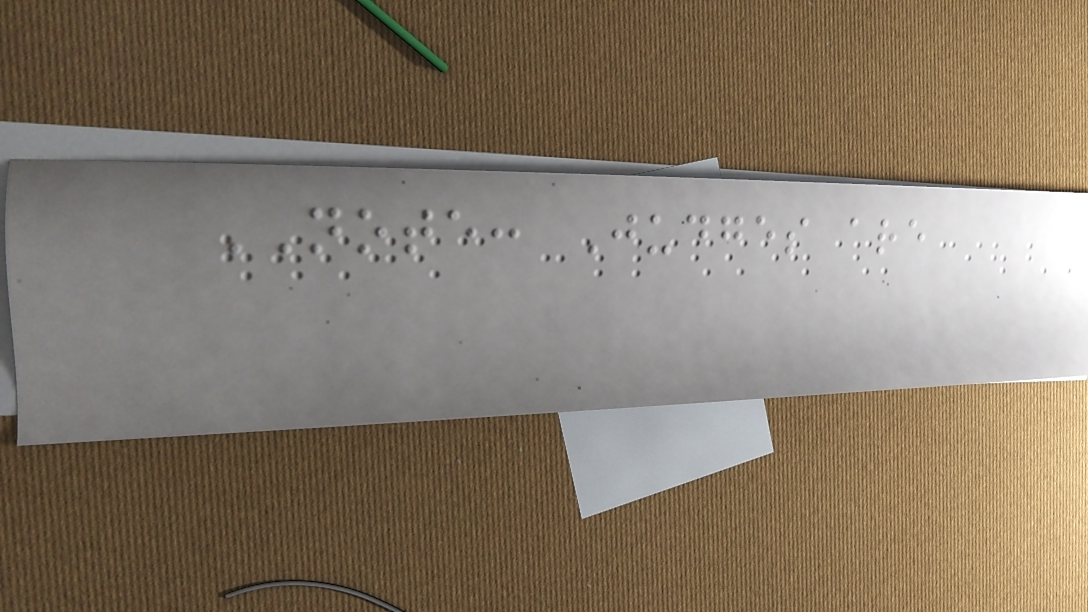NOTE: Judges are
